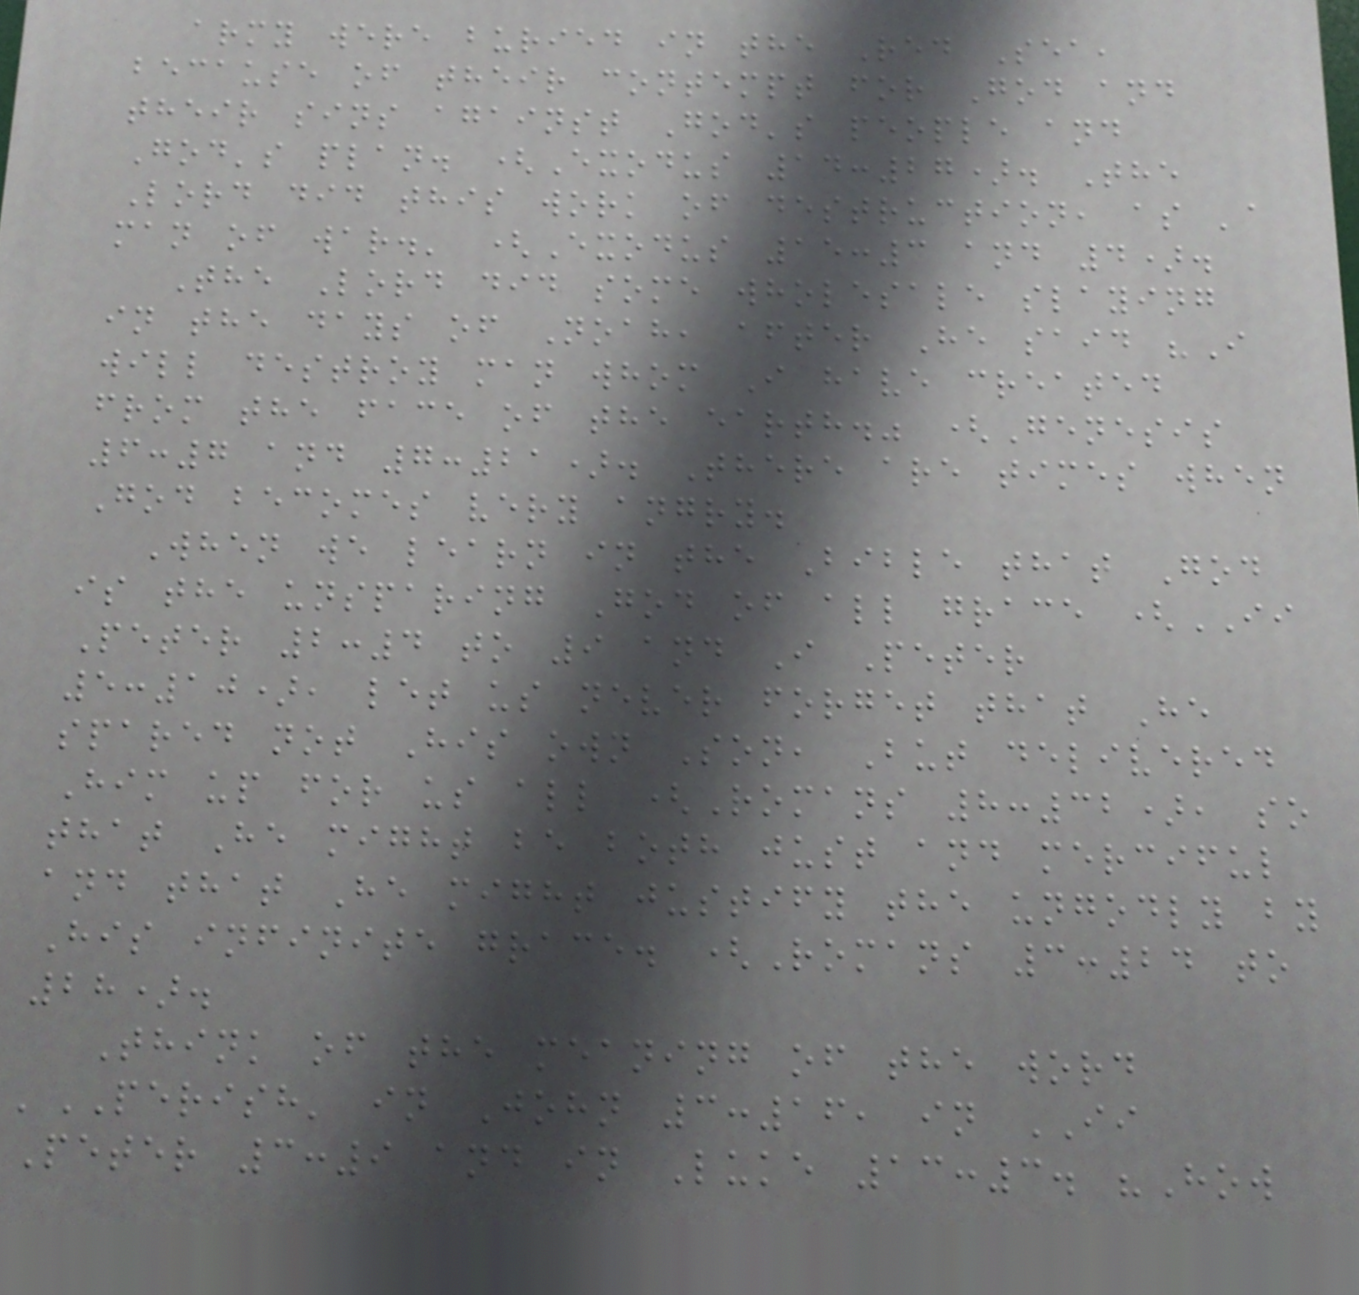army were buried in the Red Sea,
because of their contempt for God and
their sins against God's people and
God's plan. (Exodus 14:27). The
Lord did this work of destruction, as 'a
man of war.' (Exodus 15:3 and 4).
The Lord did some wholesale slaying
in the days of Noah, after He said "I
will destroy man whom I have created
from the face of the earth." (Genesis
6:7 and 7:21). There are times when
God becomes very angry.
When we learn in the Bible that God
is the unsparing God of all grace (II
Peter 2:4 to 9 and I Peter
5:10), let us never forget that He
spared not His own Son, But delivered
Him up for us all (Romans 8:32), so
that He might be both just and merciful
and that He might justify the ungodly by
His infinite grace. (Romans 3:24 to
28).
Think of the meaning of the word
'PERISH' in John 3:16, in II
Peter 3:9 and in Luke 13:3. "How
